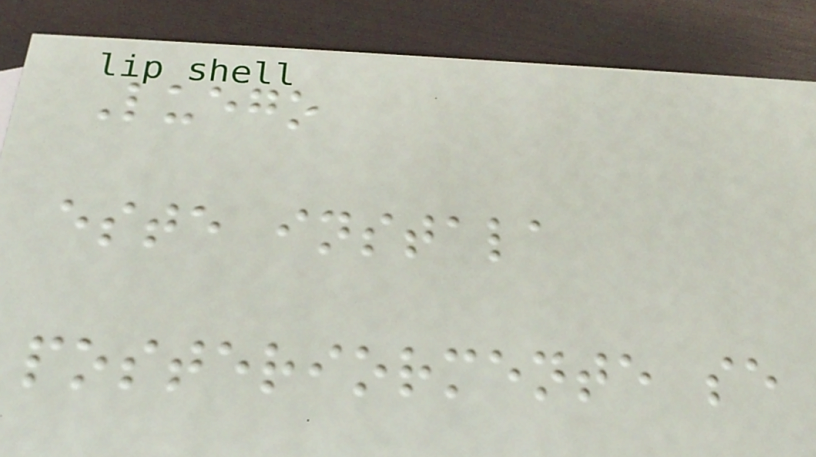Luego
este instala
posteriormente se
